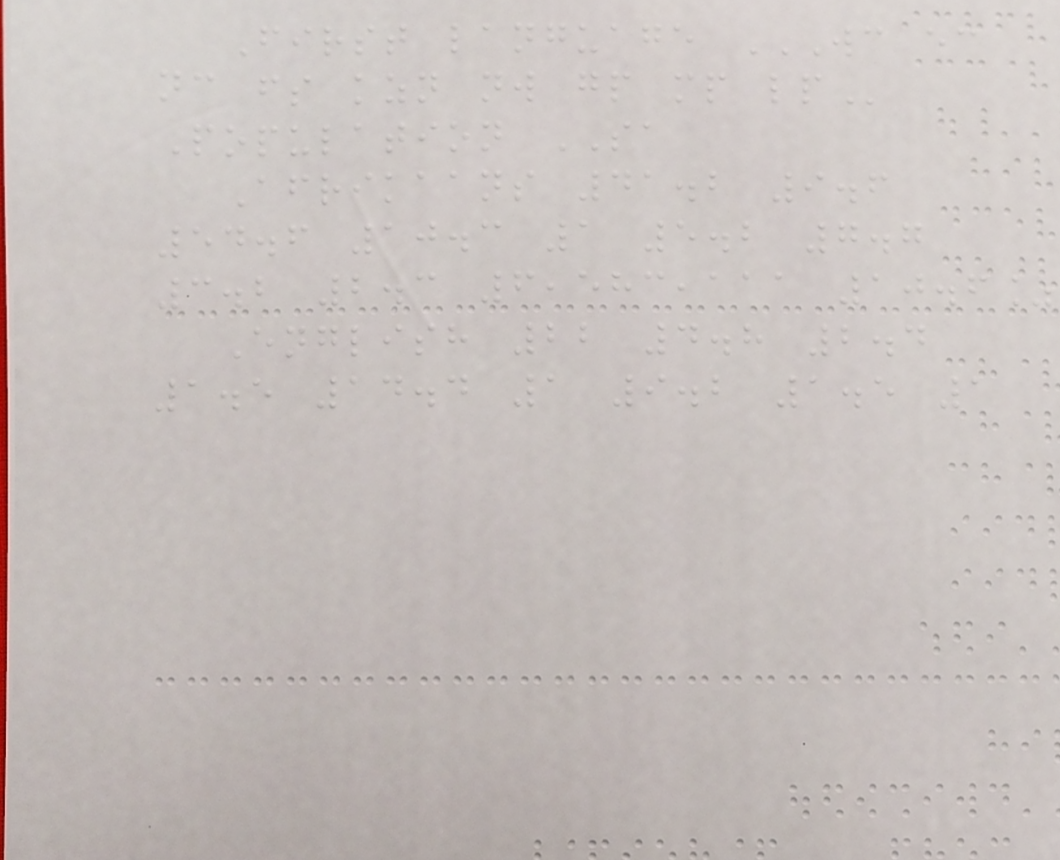First language WC EC
NC FS KZN NW GP MP LP
Population SA
Afrikaans 41.2 9.6
54.6 10.3 1 5.2 7.7
3.2 2.3 6,583,111 10.6%
English 22 4.8 2.4
1.5 14.4 1 9.2 1.5 1
